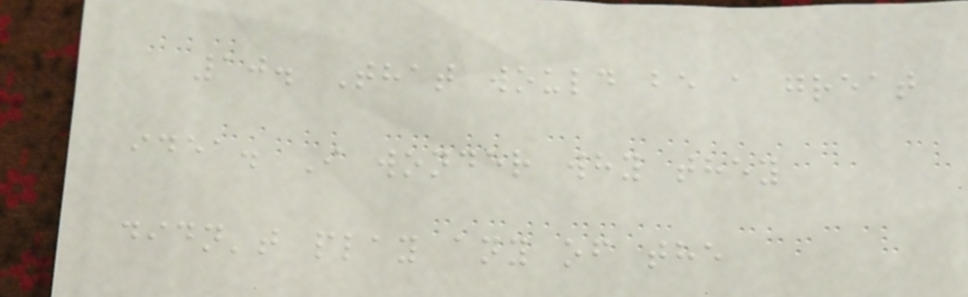10. That would be a great
idea. I wonder why they
didn't play any of the
